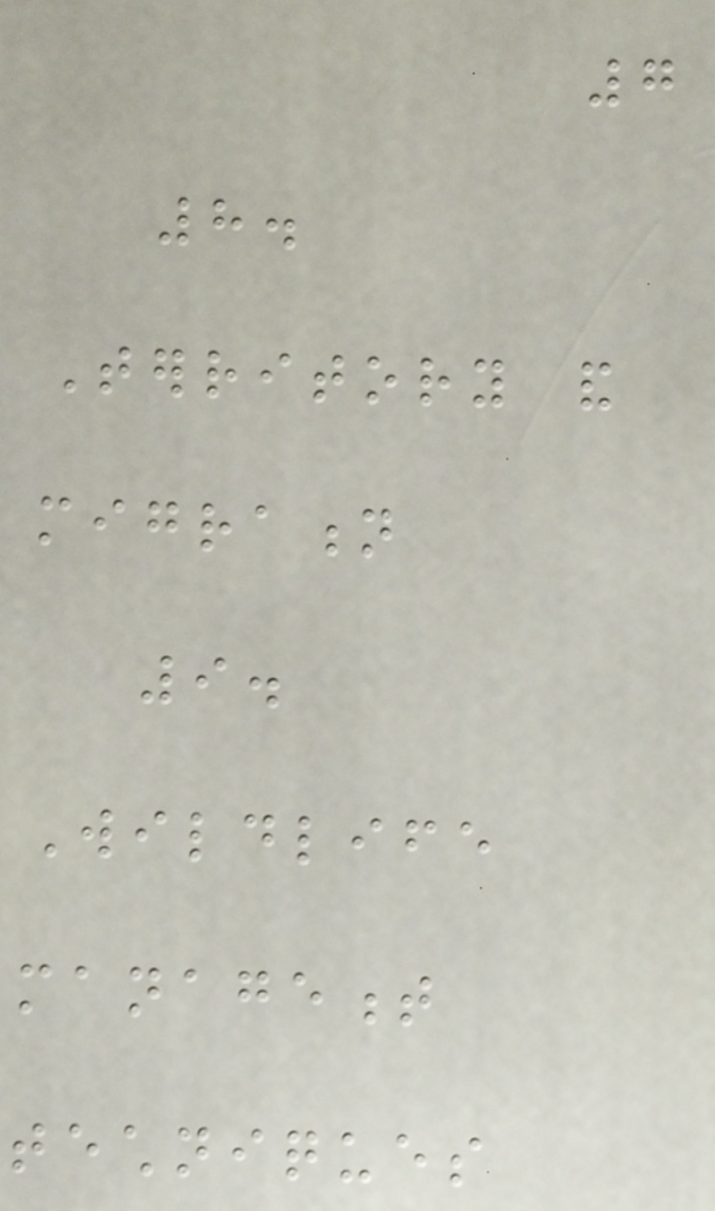7
8.
Territory and
migration
9.
Wildlife
management
techniques
